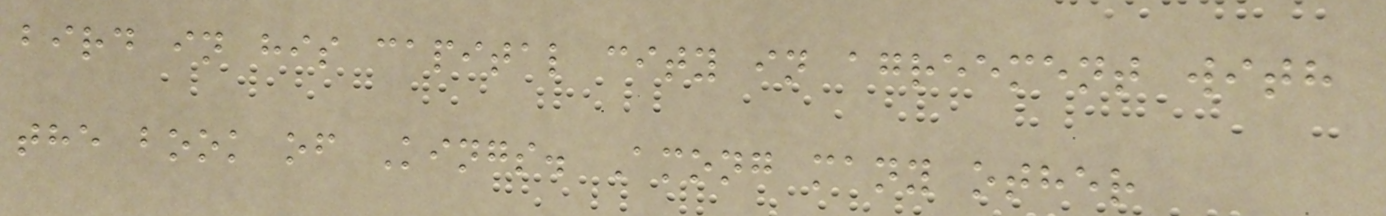bird in his capital city in agreement with
the book of Kings. Among many other
